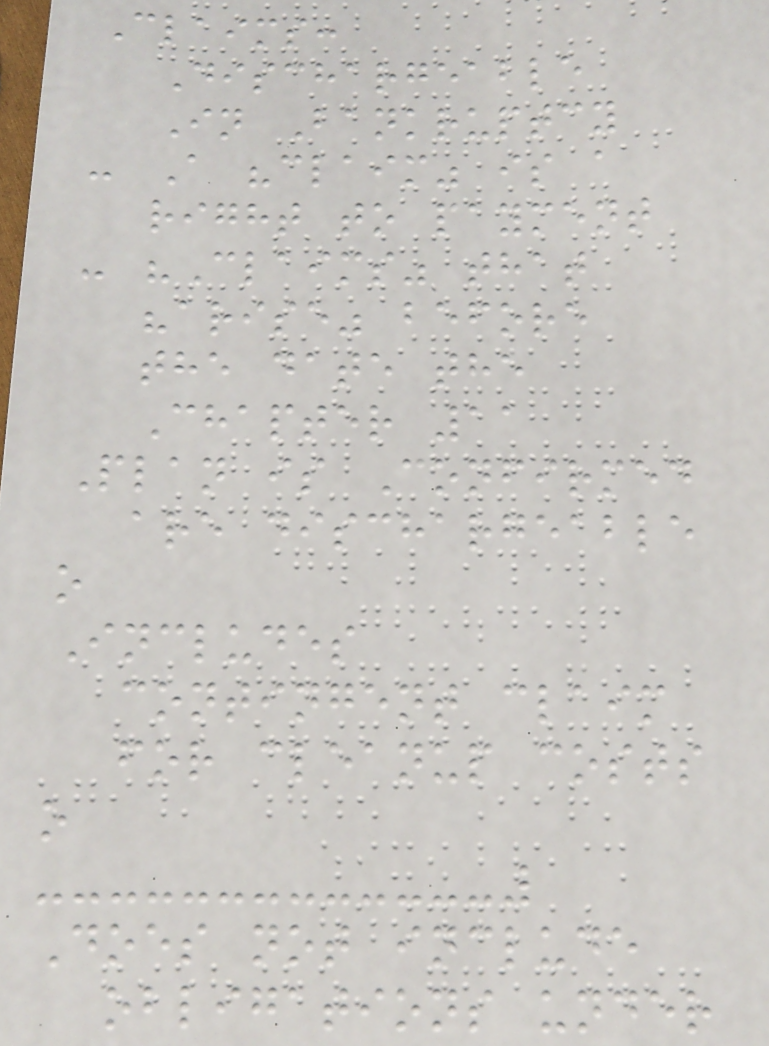Claims:
Dischargeable
In Bankruptcy
- A "claim" is a
right to payment
- "Claims" that
"arise" before
the date the
Chapter 11
Plan is Confirmed
are dischargeable
o
Includes
contingent claim
for cleanup costs
o
Does not include
obligations under
